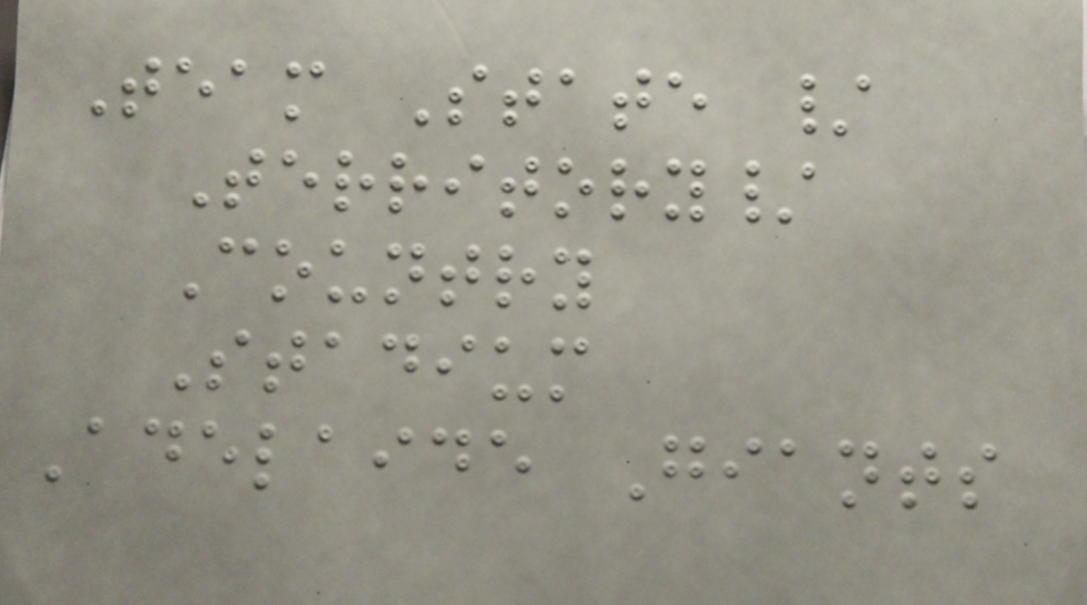Team State /
Territory/
Country
Stadium
Adelaide Giants
